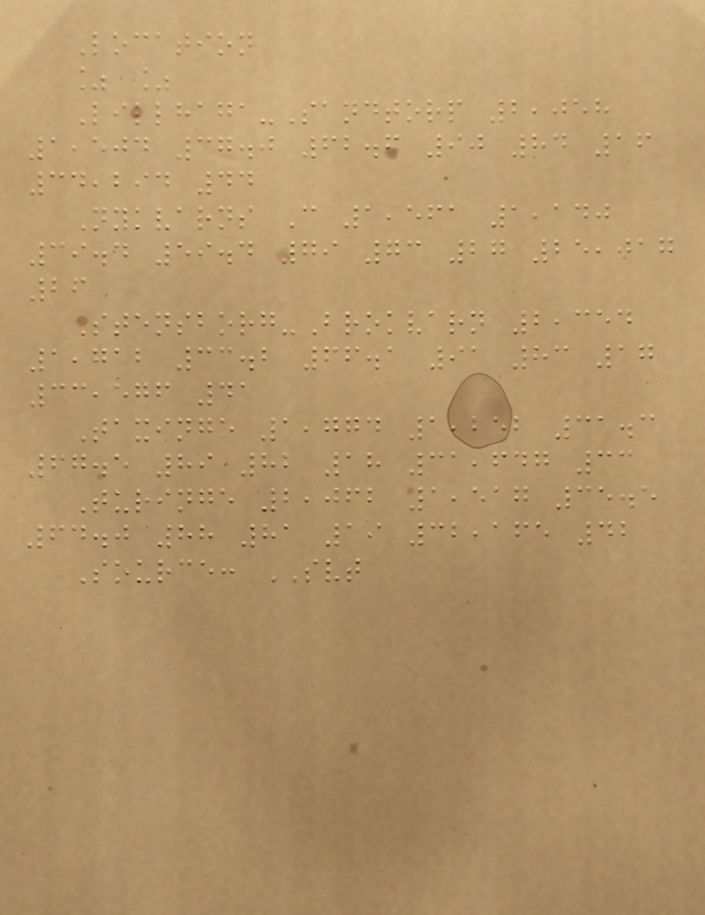Location
% %
Lillhaga-Sandtorp 2,058
1,504 37.0 62.6 90 84 16
34,294 44
Nykvarns C 1,561 1,140
39.4 59.4 79 73 27 25,017
26
Stensborg-Brokvarn 2,354
1,712 33.2 66.1 91 83 17
33,576 41
Taxinge 1,774 1,252 31.3
67.5 89 82 18 31,647 33
Turinge 2,062 1,517 35.5
64.0 88 81 19 32,165 42
Source: SVT
